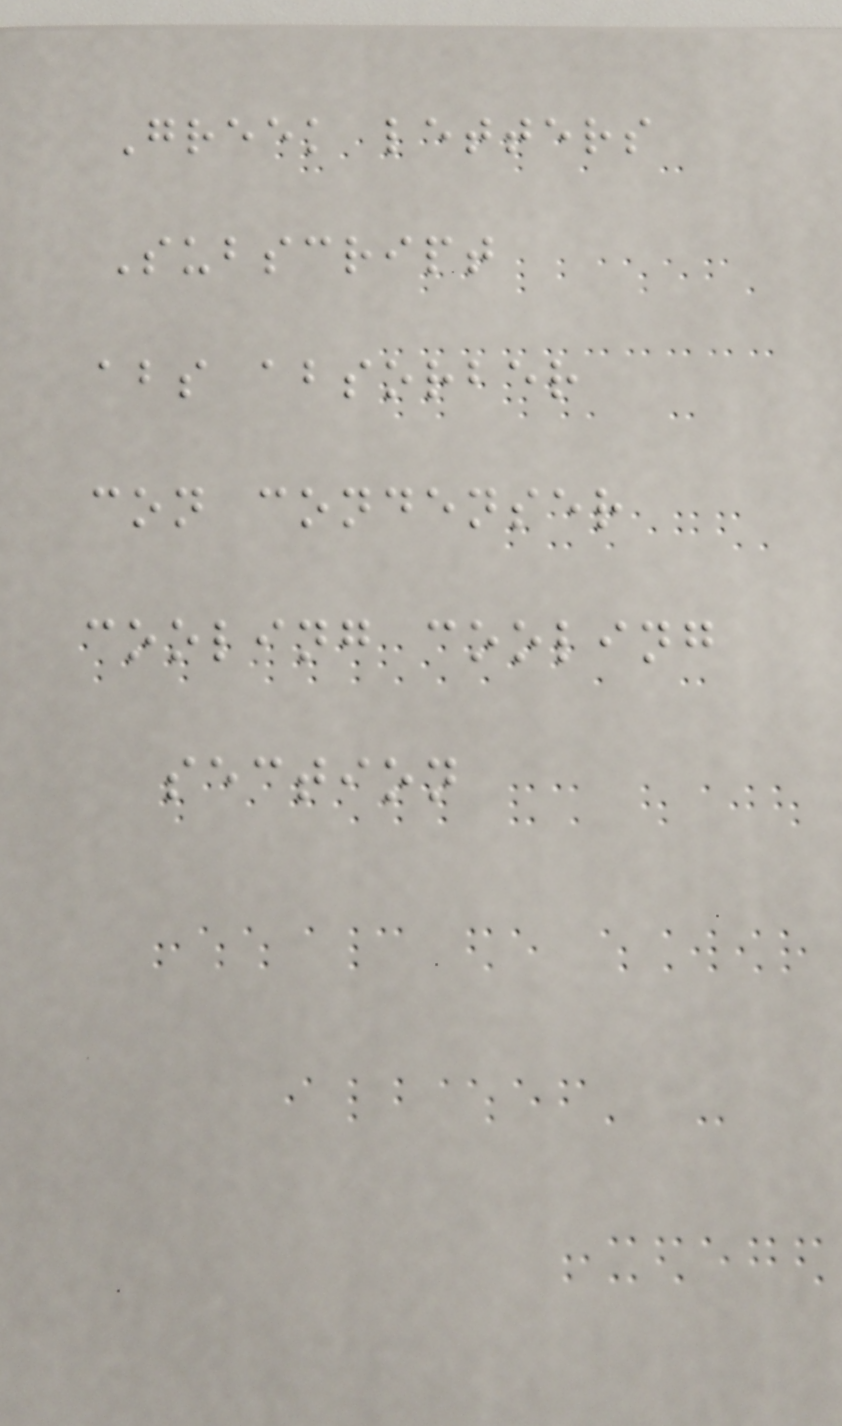Greek letters
Subscript
abs absorber
con condenser
cooling cooling
section
